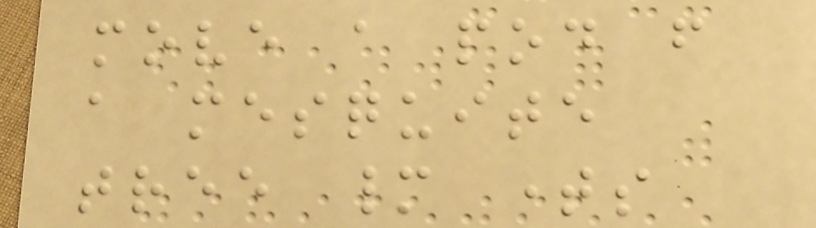move a pod from
a mesquite
tree many times
